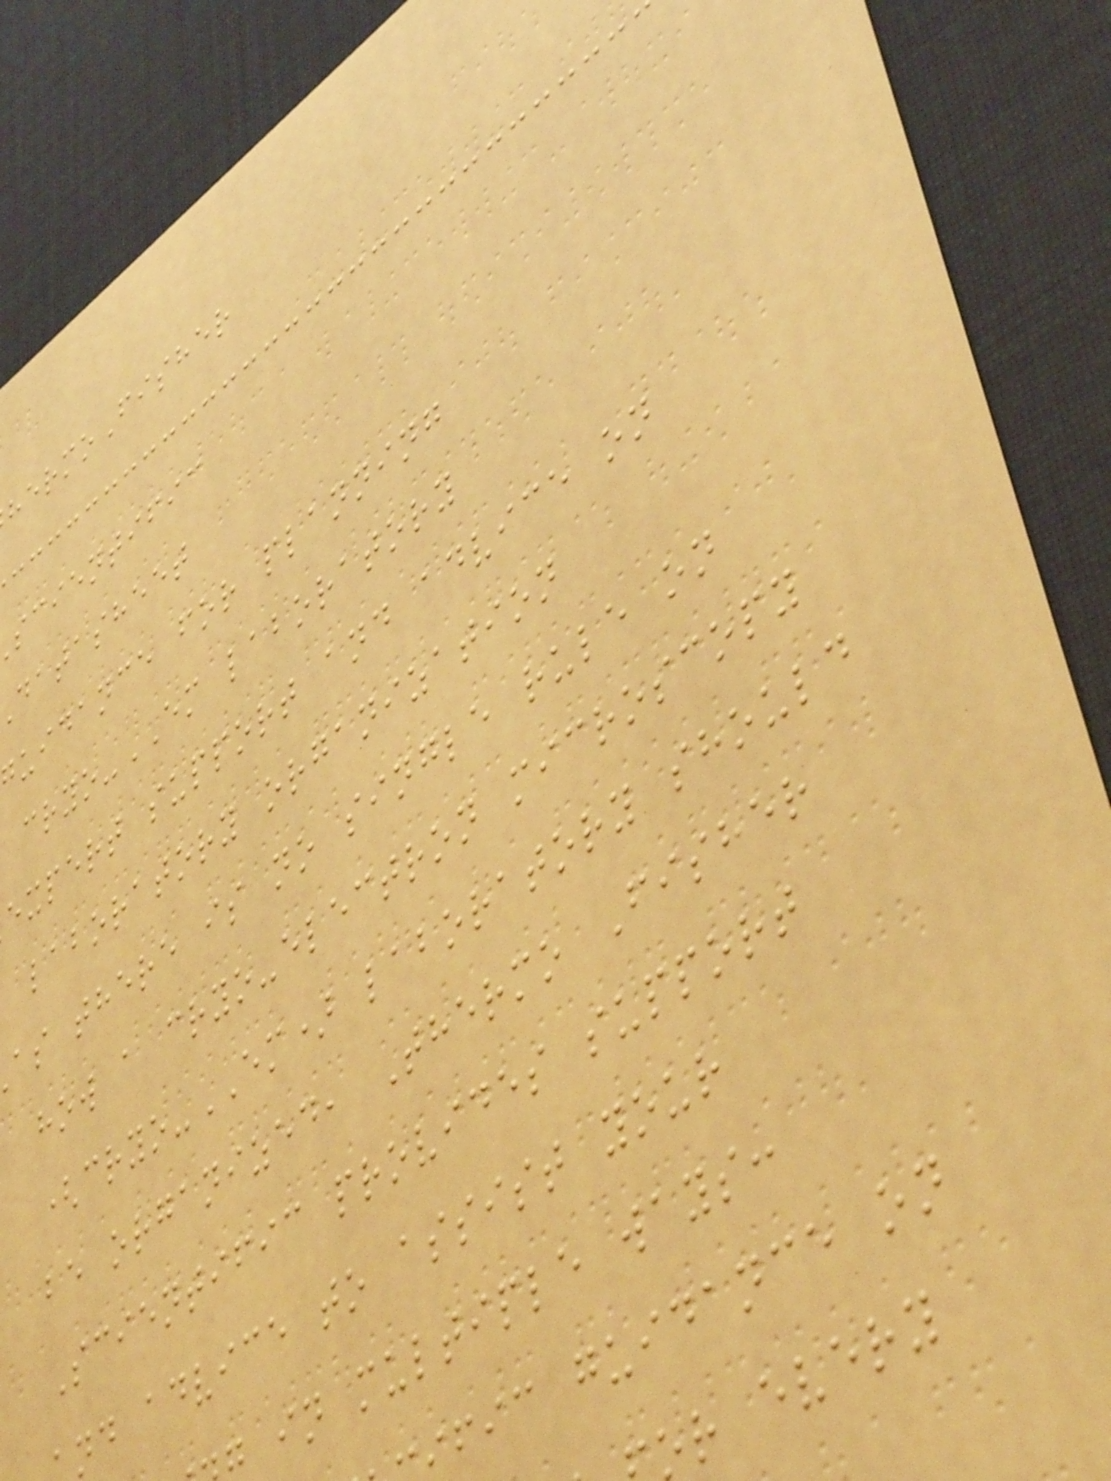hermoFisher
scientific
datasheet
uidance for planning
cryo-EM laboratory
expert support and advice on
laboratory organization
as there is no single rule on
how a cryo-electron microscopy
(cryo-EM) laboratory should
be organized, Thermo Fisher
Scientific provides support
nd advice to assist your
in multiple ways:
fic guidance on
or every
